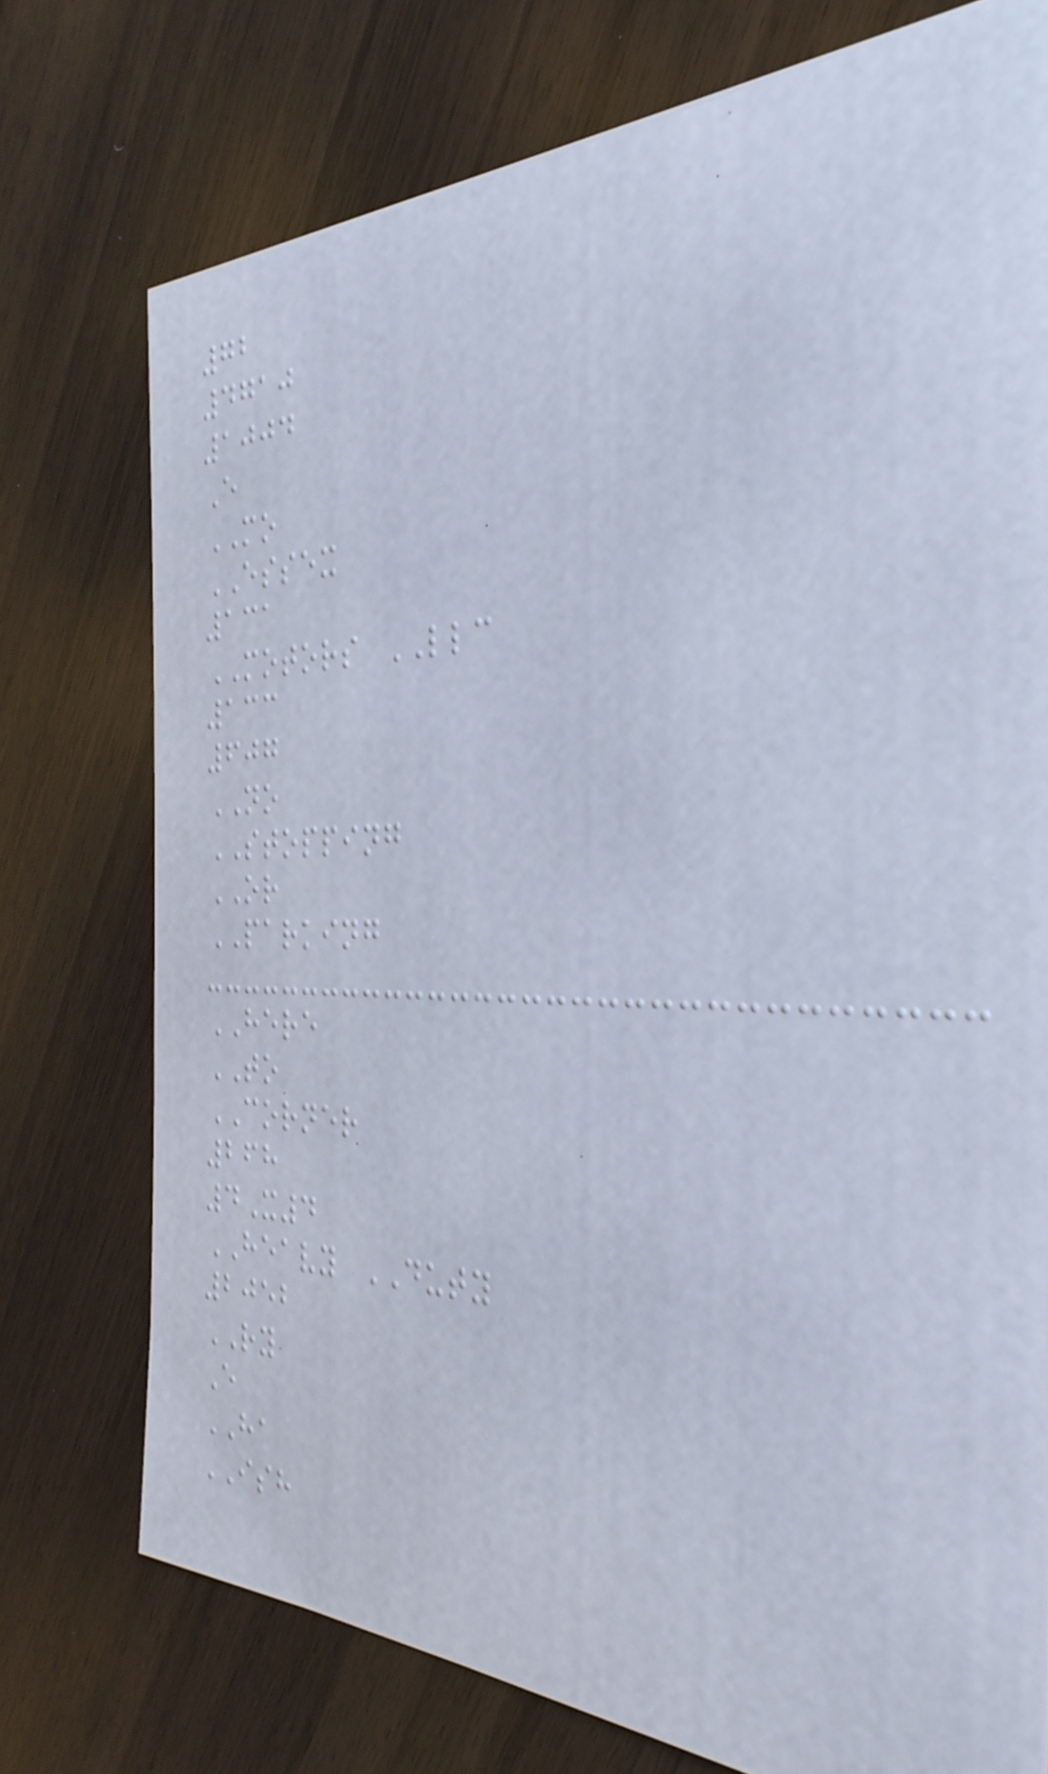72
4710
1004
E
MO
ESSEX
131
MOTORS LLC
133
607
NO
STOPPING
OR
PARKING
HERE
TO
CORNER
268
4X4
HEAVY DUTY
2052
RY
E
HA
ISH
